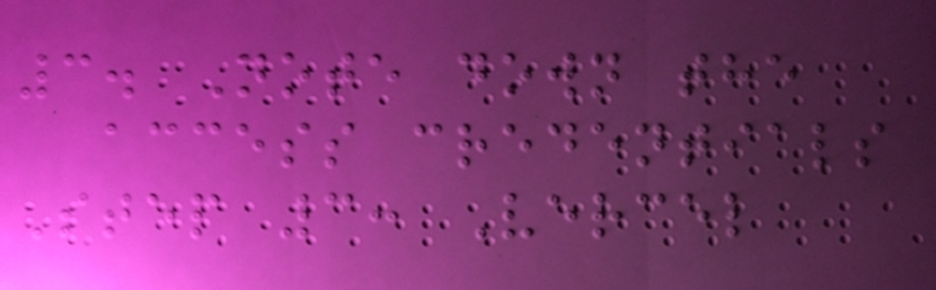3. Note down the
access credentials
Step 3: Vercel
